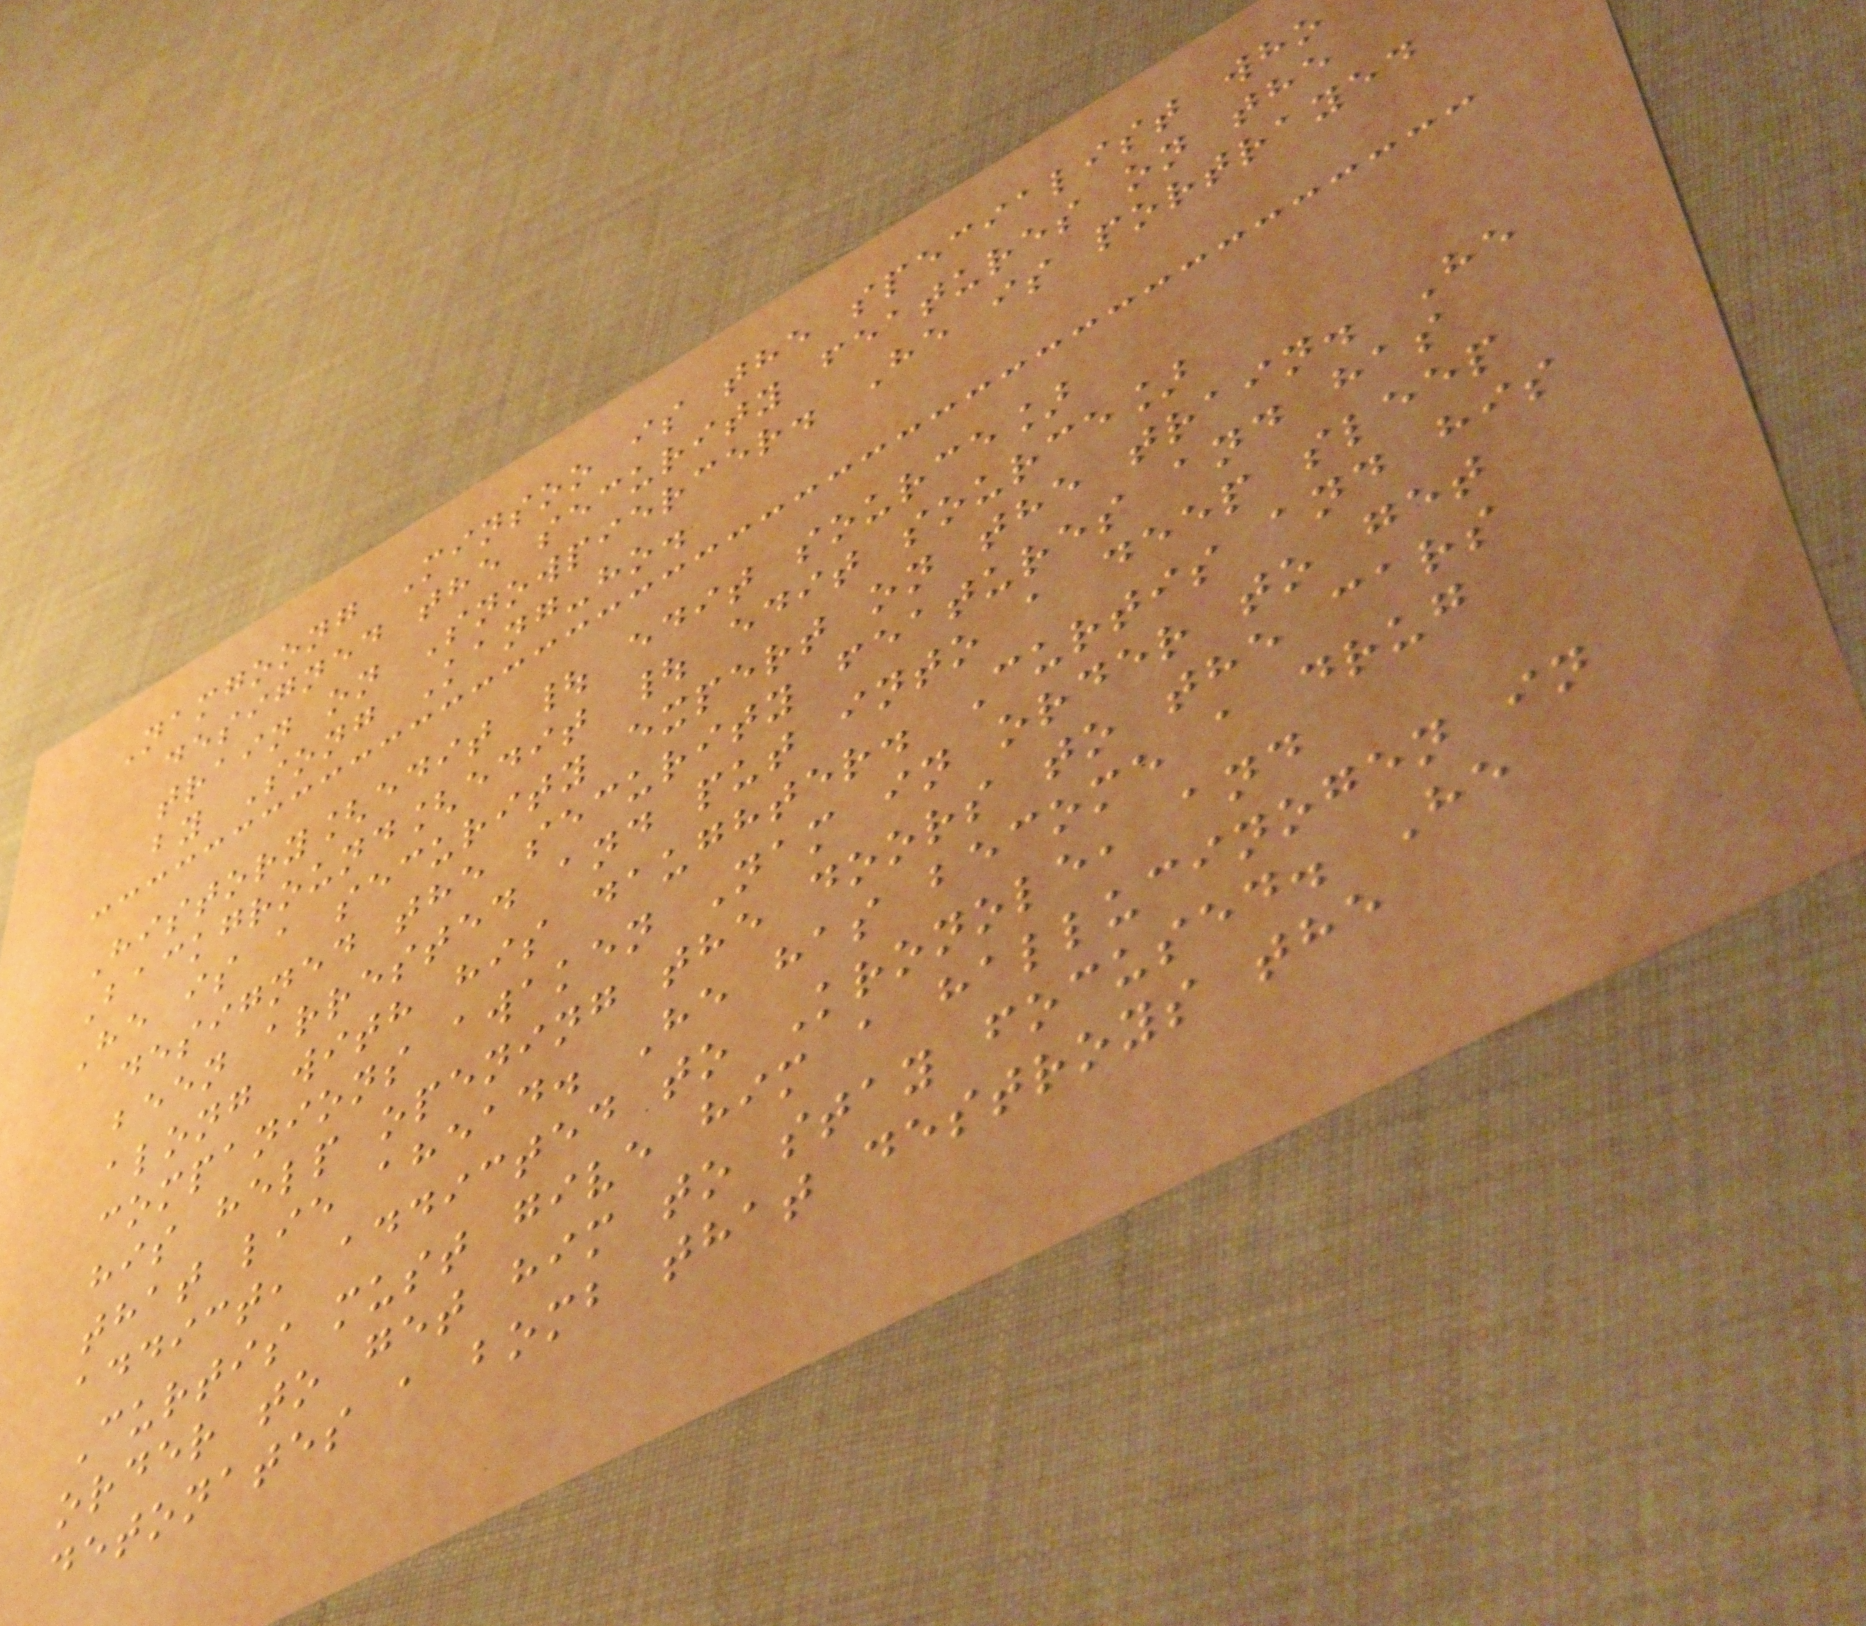Namgoong Minsoo is the specialist who
designed the security features on the
train on Snowpiercer. He is portrayed
by Song Kang-ho.
History[edit | edit source]
Background[edit | edit source]
He is a security expert on the train. He
designed the security features and has
been arrested and put into a deep sleep
along with his daughter. Curtis and his
companions awaken Nam in order to get
his help opening the doors to the cars
that lie ahead. He has become a drug
addict, addicted to Kronole, and
Curtis must give him a hallucinogen in
order to get him to stay focused. He
detonates a bomb that destroys the
